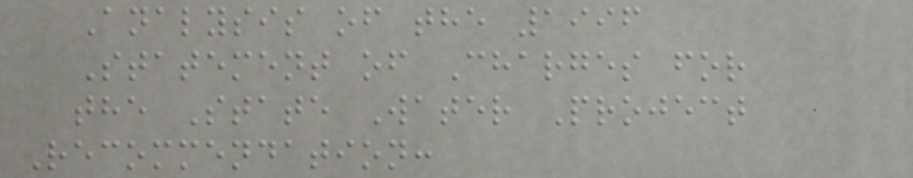Analysis of the 1996
Statement of Charges for
the State Water Project
Recommendation:
